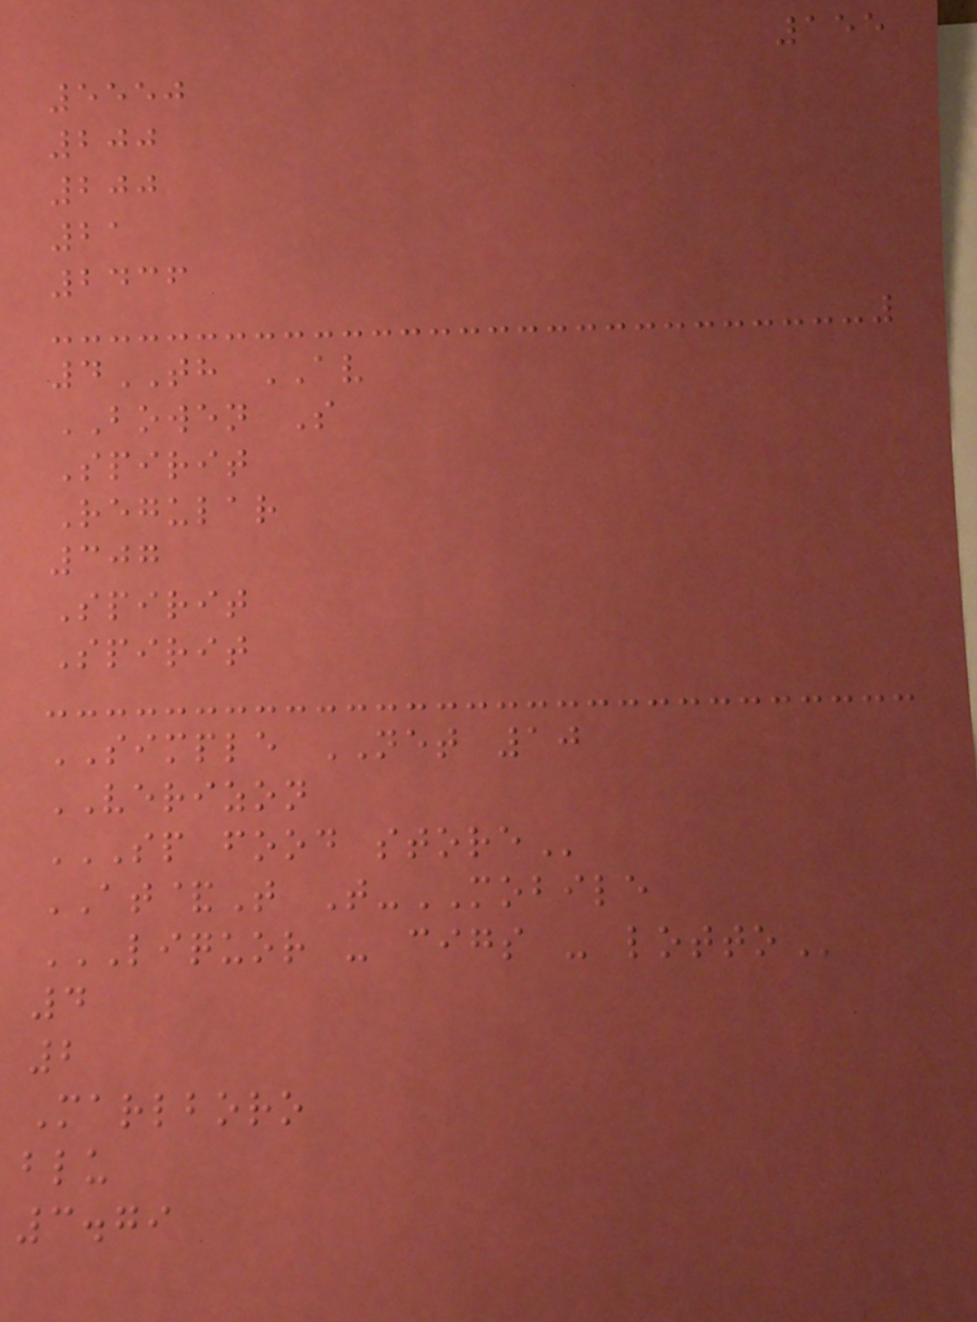155
5550
200
200
21
2436
4TH AV
BOWEN S
Spirit
Regular
307
Spirit
Spirit
SIMPLE NET 10
VERIZON
SP FOOD STORE
AT&T T-MOBILE
LIQUOR - CIGS - LOTTO
4
2
Marlboro
blu
3.79
